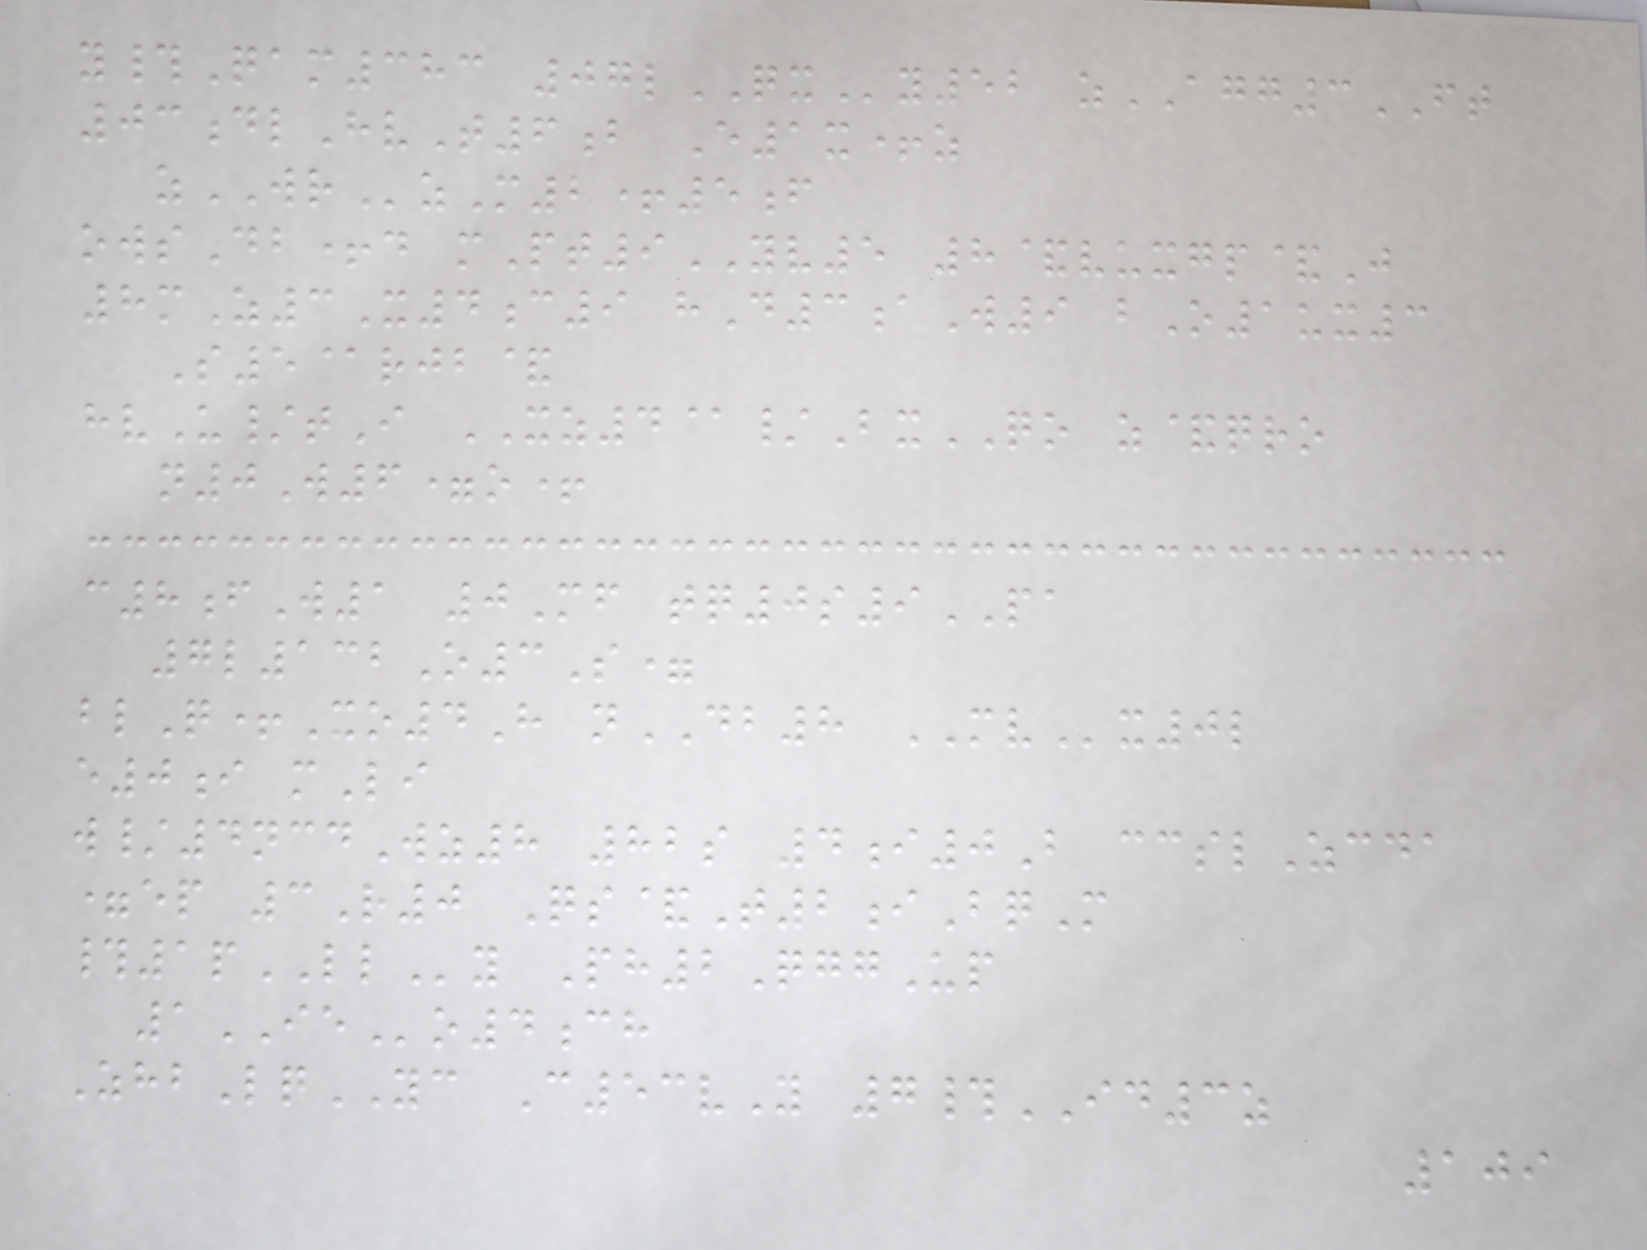y#Qam383 07lQXy52 zAGG3FT
03dlHvT6b E1x+z
zWRzM2+5f
owsDb+d mPt9YV5 8&vuxgp&J
8mZ3X4c9 hD3aW9 bO1ux3
S5@rjb&
hvU/tI XZ4@/BxQO z&qro
n0W6=o+
c8fW1 0Mf tq0s9PA
7l132O3S=
blQ+Xo4H nDB8 MVx0l
e0i mLi
w/4ncdWz8 82s 4i0B ccslZcda
=ep 3R0 Qs&T2iBqM
#1pLLy Ph2QggUp
1IEo4ch
ZhbLqYC C53vY 7#ID3z
109
